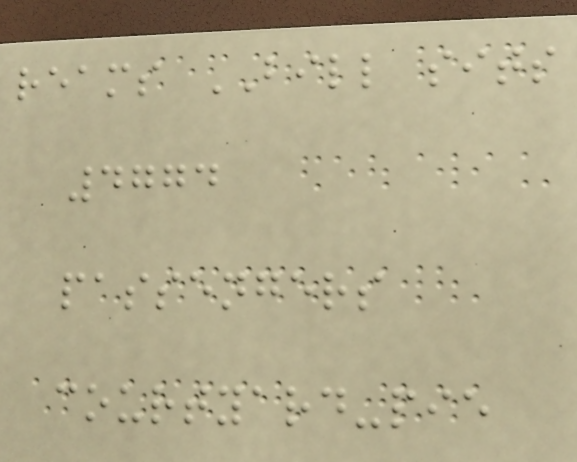reams BILL sits
4774
passengers
courtyard-pie
